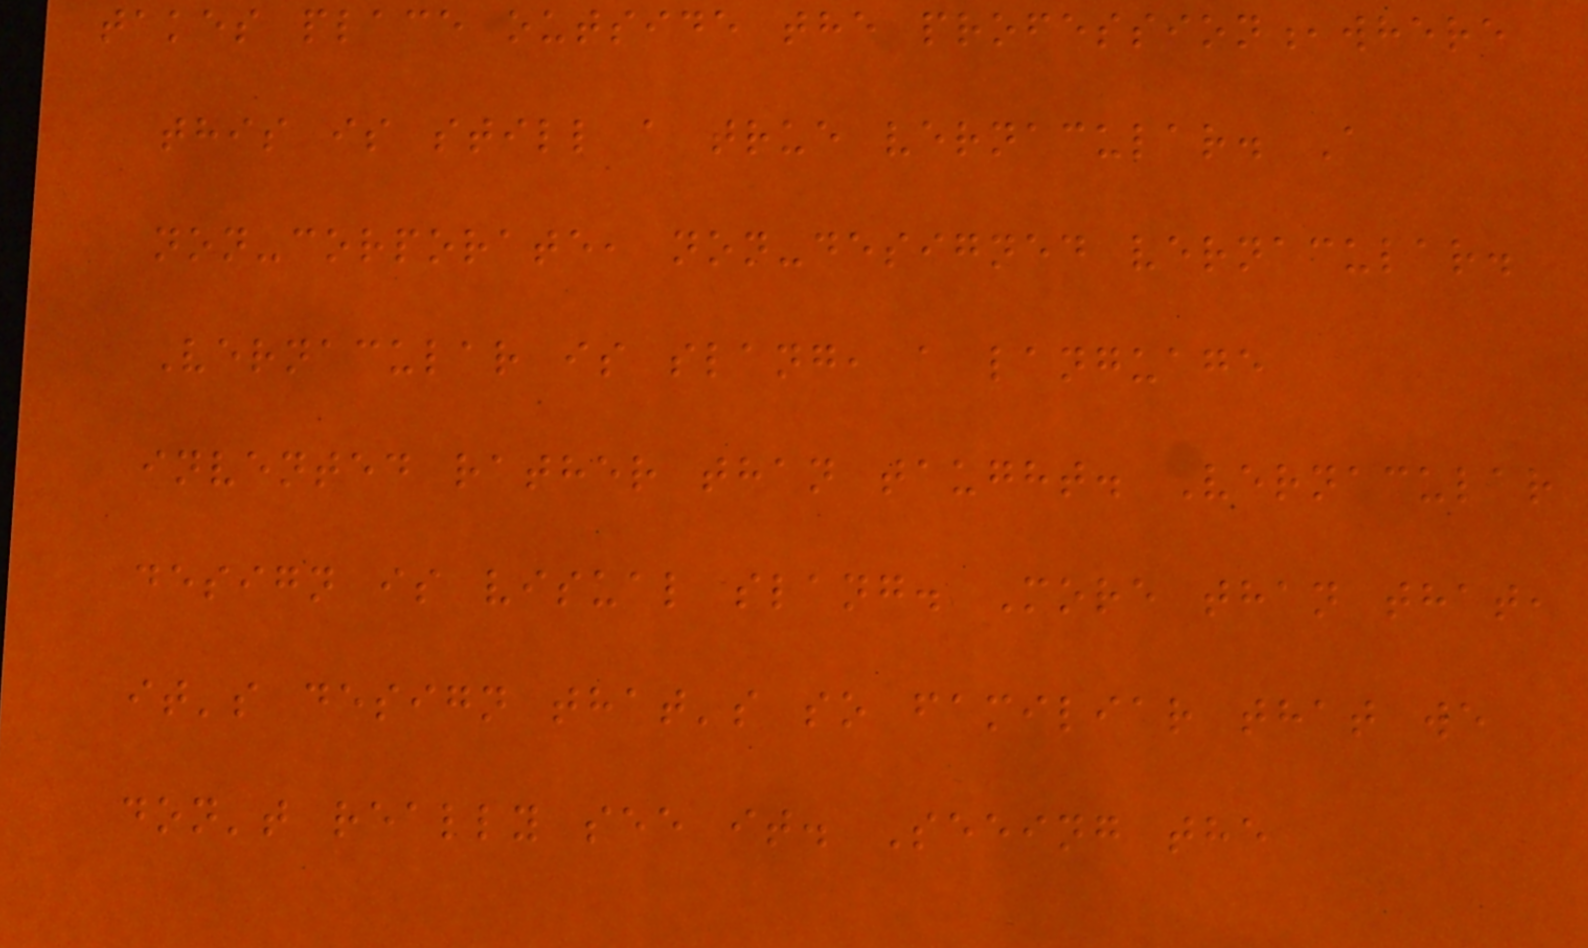takes place outside the profession,where
this is still a true vernacular. A
non-corporate, non-designed vernacular.
Vernacular is slang, a language
invented rather than taught. Vernacular
design is visual slang. More than that,
it's design that's so familiar that we
don't really see it. Seeing the
